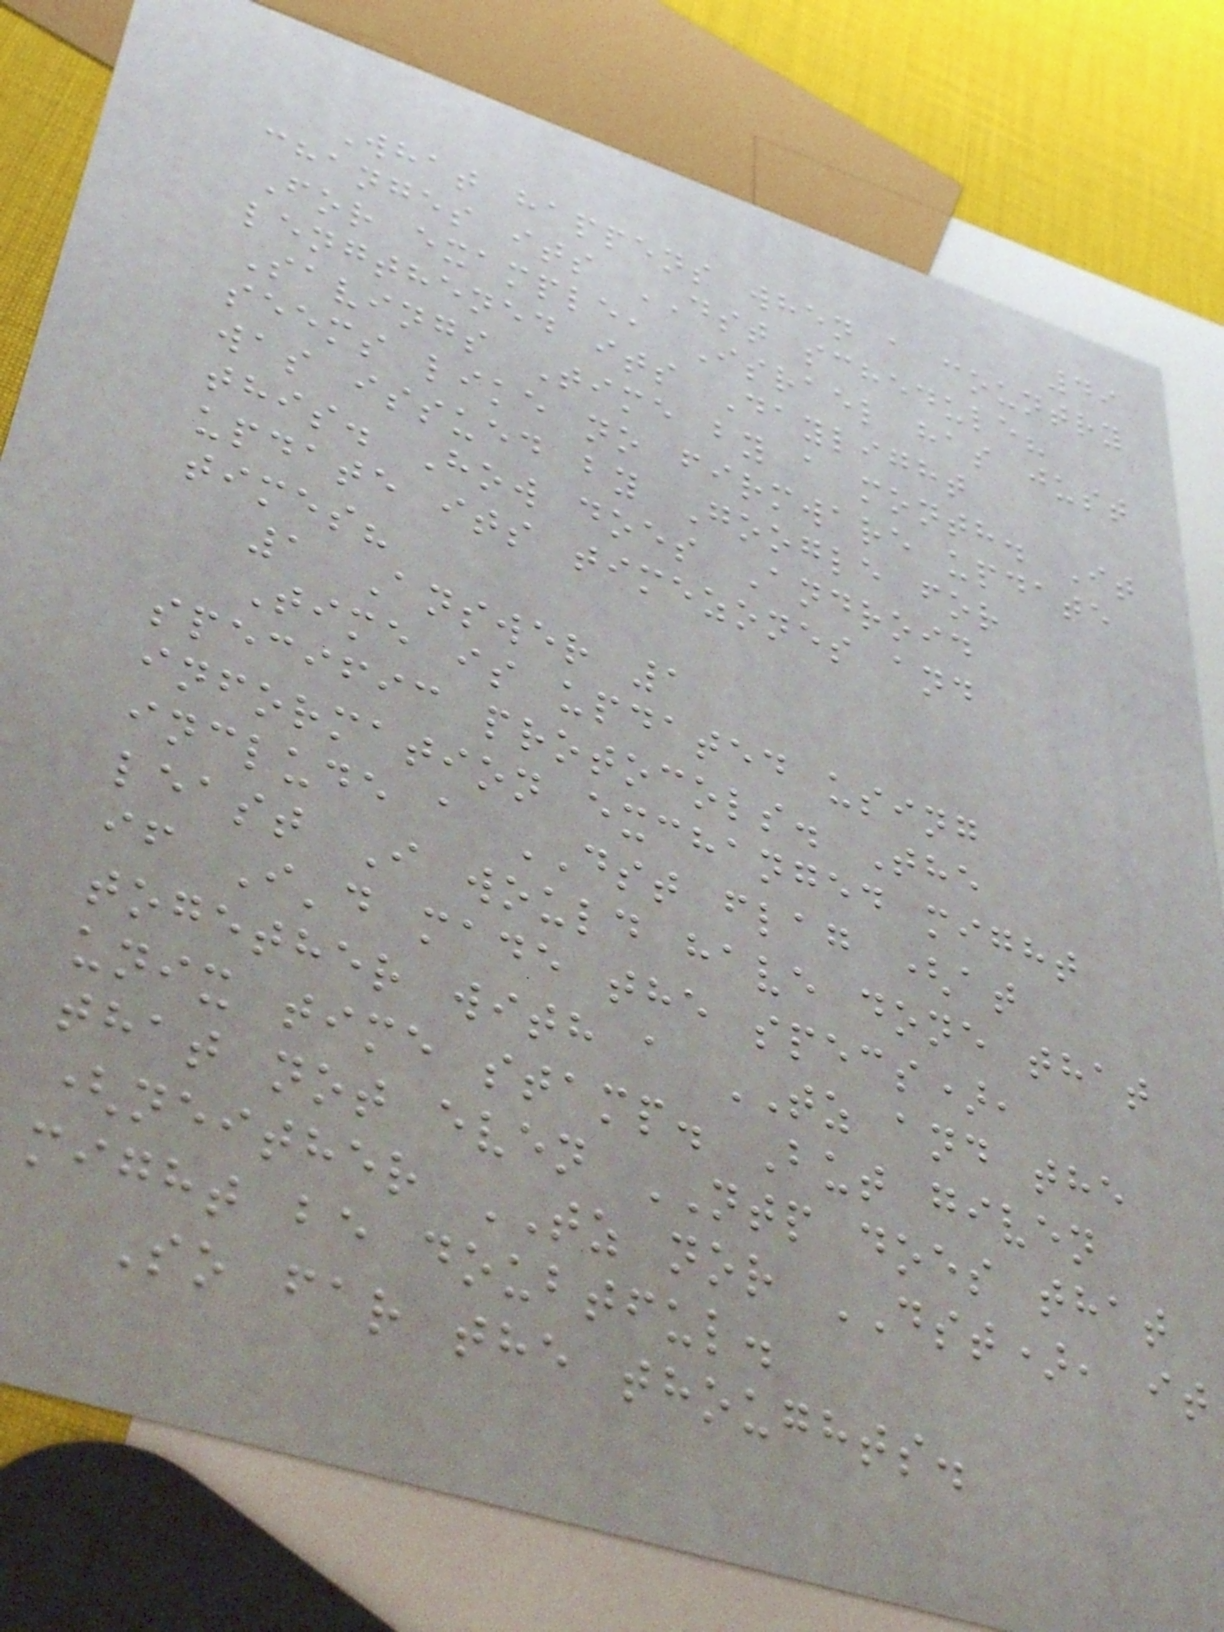49
What happens when a country
changes its DST schedule?
For example, Israel has just
lengthened its Daylight
Savings Time by a month. It
seems like no firmware update
was issued by Google for
this. How does Android
update its timezones and
times?
1 Answer 1
Time is updated using
specific protocols. The
information exchanged might
include a DST flag (at
least I would have done that
if I'd made the specs),
together with a TZ and the
unix time stamp. But given
that not even NTP does that
(neither TZ nor DST), it
might be doubtful.
So far the thoughts.
